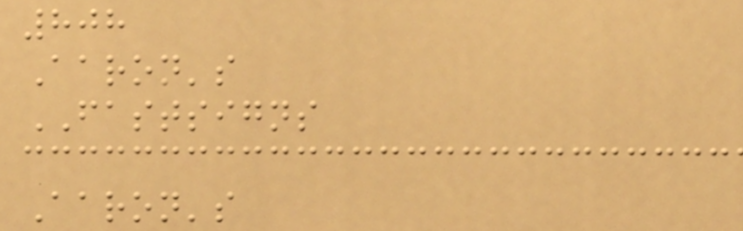808
Aaron's
FASTSIGNS
Aaron's
